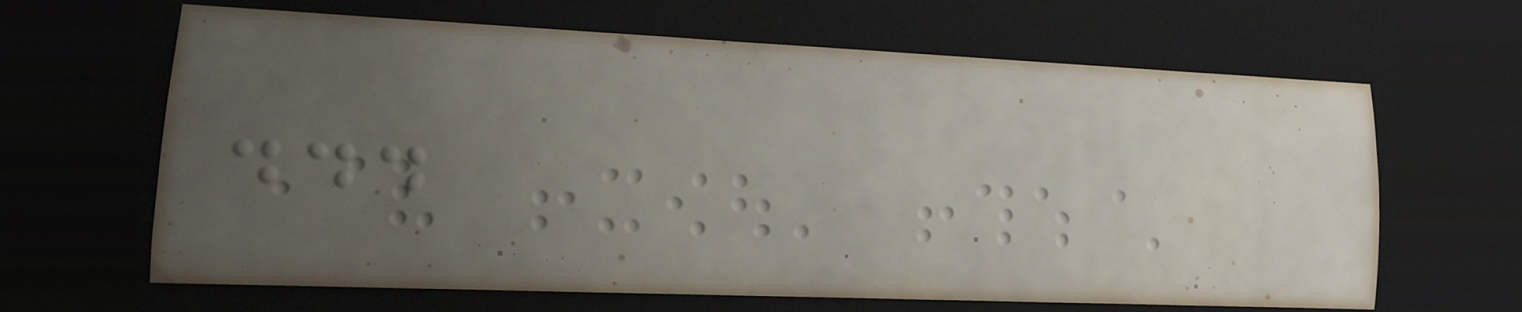...
